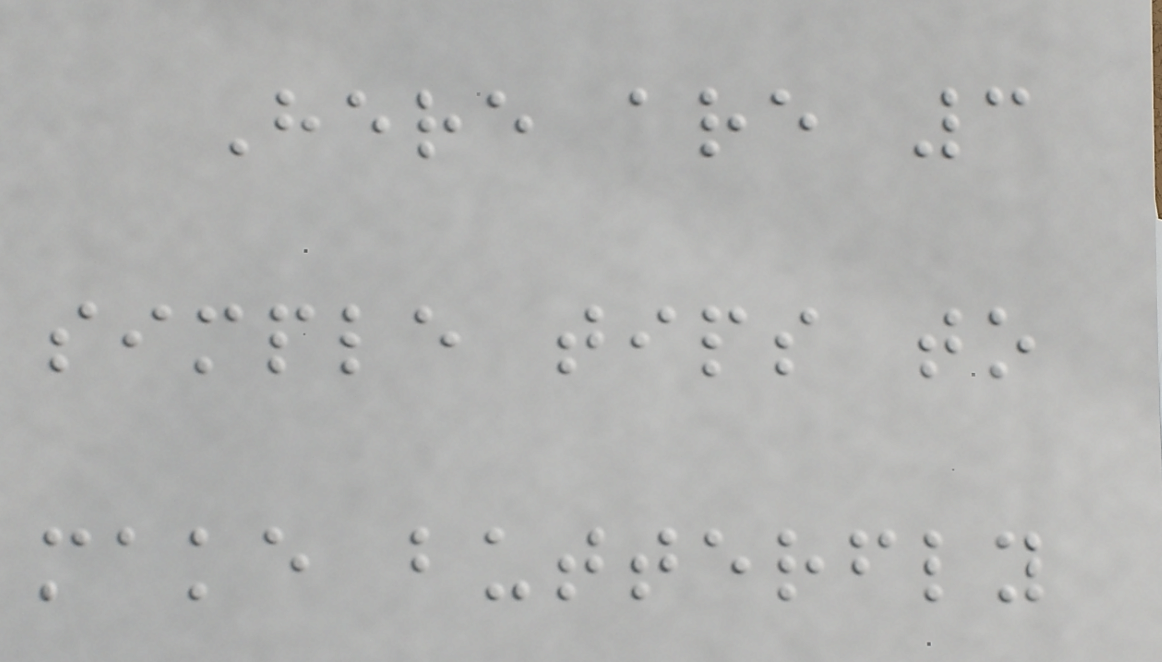Here are 3
simple tips to
make butterfly
